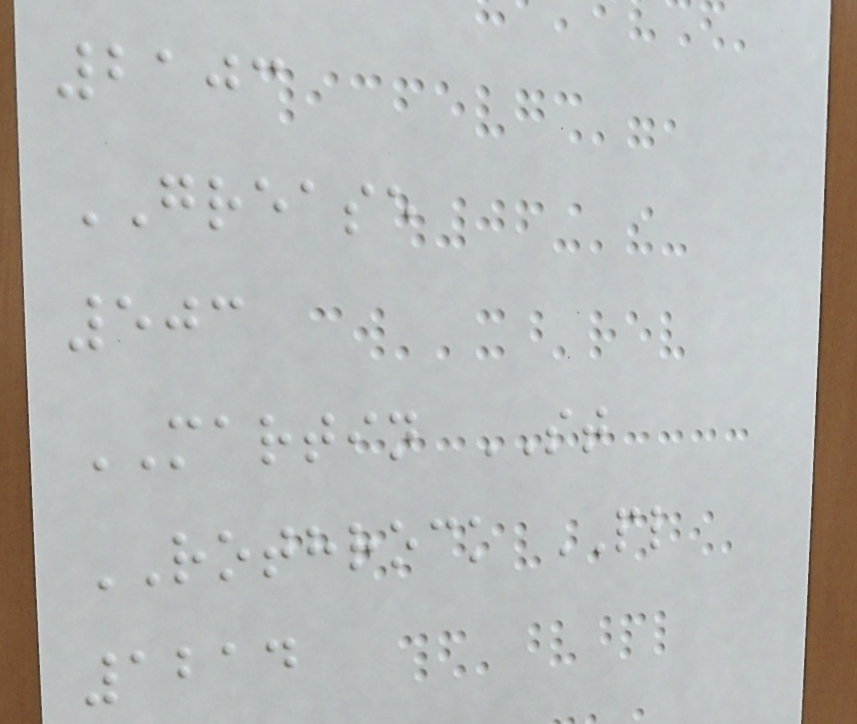2103
GREASE
503
MARTIN ST
ROTHROCK PL
1214
